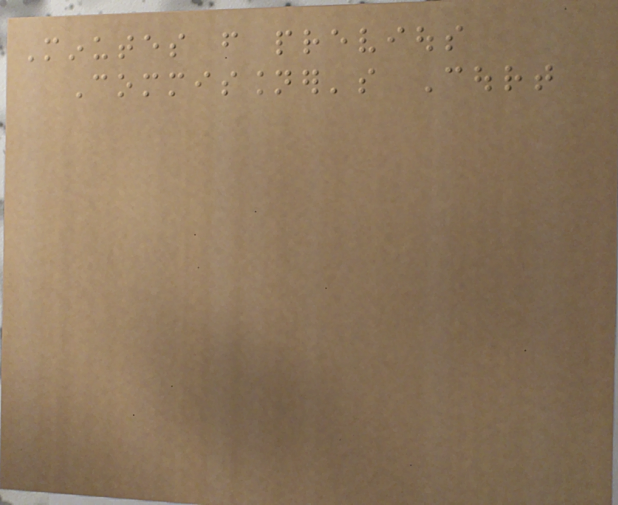Minutes from previous
Commissioner's Court
